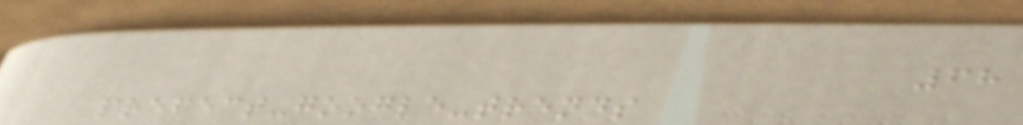68
prefect-google-trends
